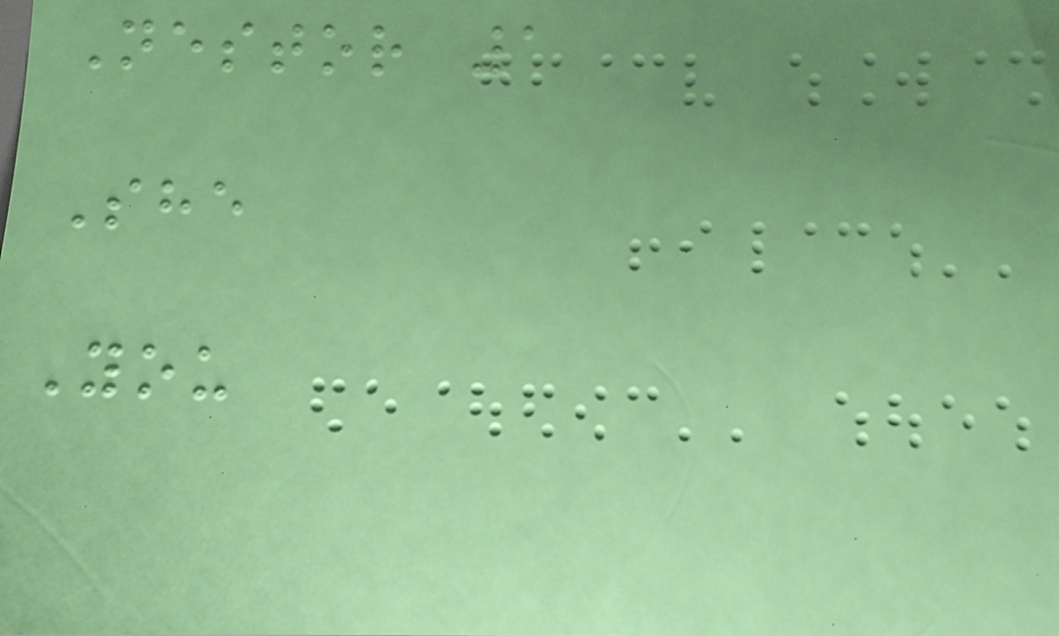Nestor 1
She
You
